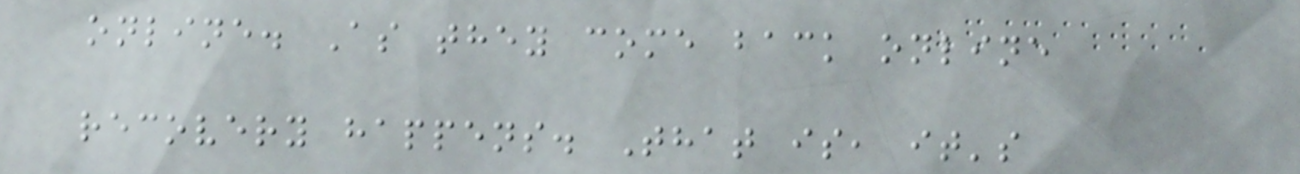online. As they come back online
recovery happens. That is, it's
